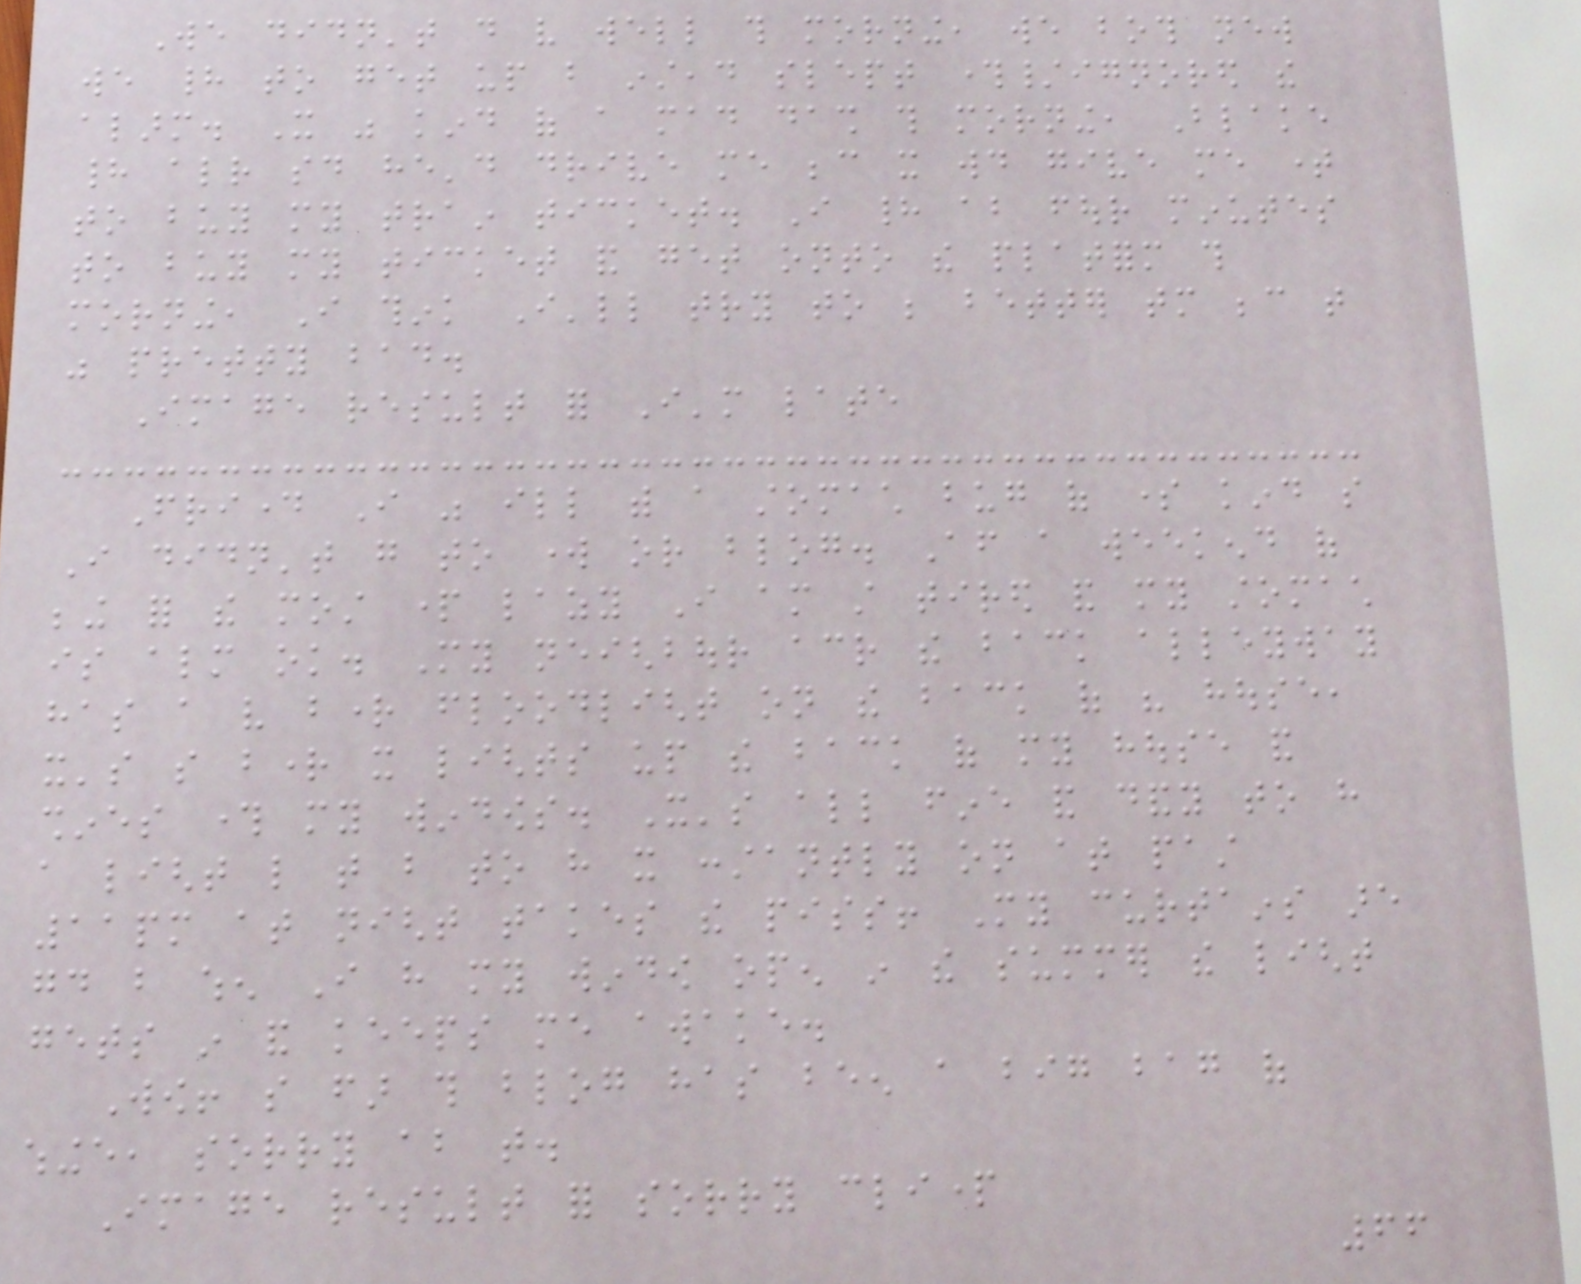We didn't do very well this morning, we both new
we had to get up but instead slept through/ignored the
alarm. It was kind of a mad dash this morning, Blake
had already said he'd drive me because it would give me time
to buy my train ticket. I had about four minutes
to buy my ticket and get onto the platform this
morning, I think I'll try to be better tomorrow because that
was pretty bad.
Image result for I'm late
Friday I was ill with a stomach bug of some kind so
I didn't go to work or blog. After a weekend of
being for the most part lazy I am still tired and my stomach
is almost ok. My neighbour across the back alleyway
has a very bright floodlight on the back of his house,
it's so bright it lights up the back of my house and
shines through my windows. It's all fine and dandy to have
a light like that but to have it constantly on at past
11pm at night takes the piss! My curtains are
good but when I have my window open in the summer the light
gets in and keeps me awake.
Wow! so far this blog has been a big bag of
whinge, sorry about that.
Image result for sorry clipart
66
